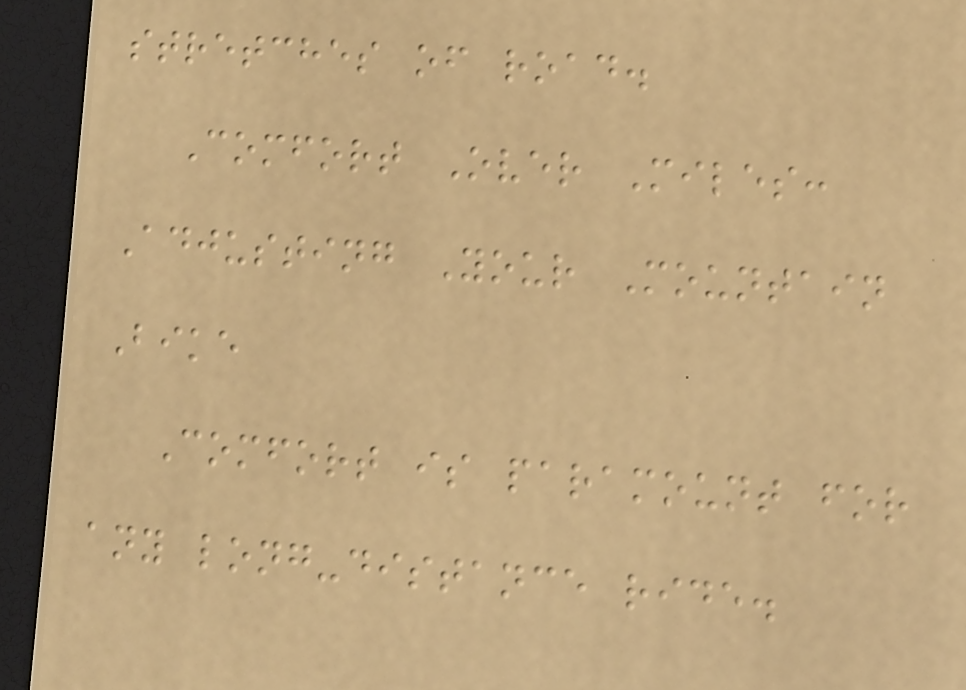stretches of road.
Comfort Over Miles:
Adjusting Your Mountain
Bike
Comfort is paramount for
any long-distance ride.
